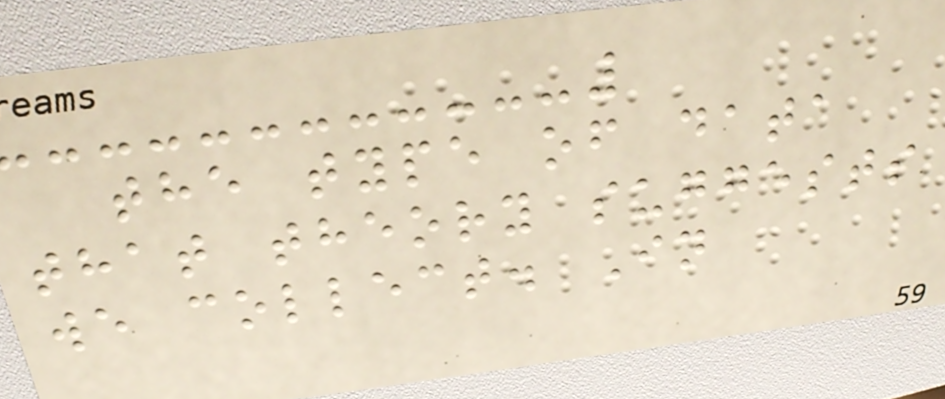the type of data
that theory suggests
we collect. In
